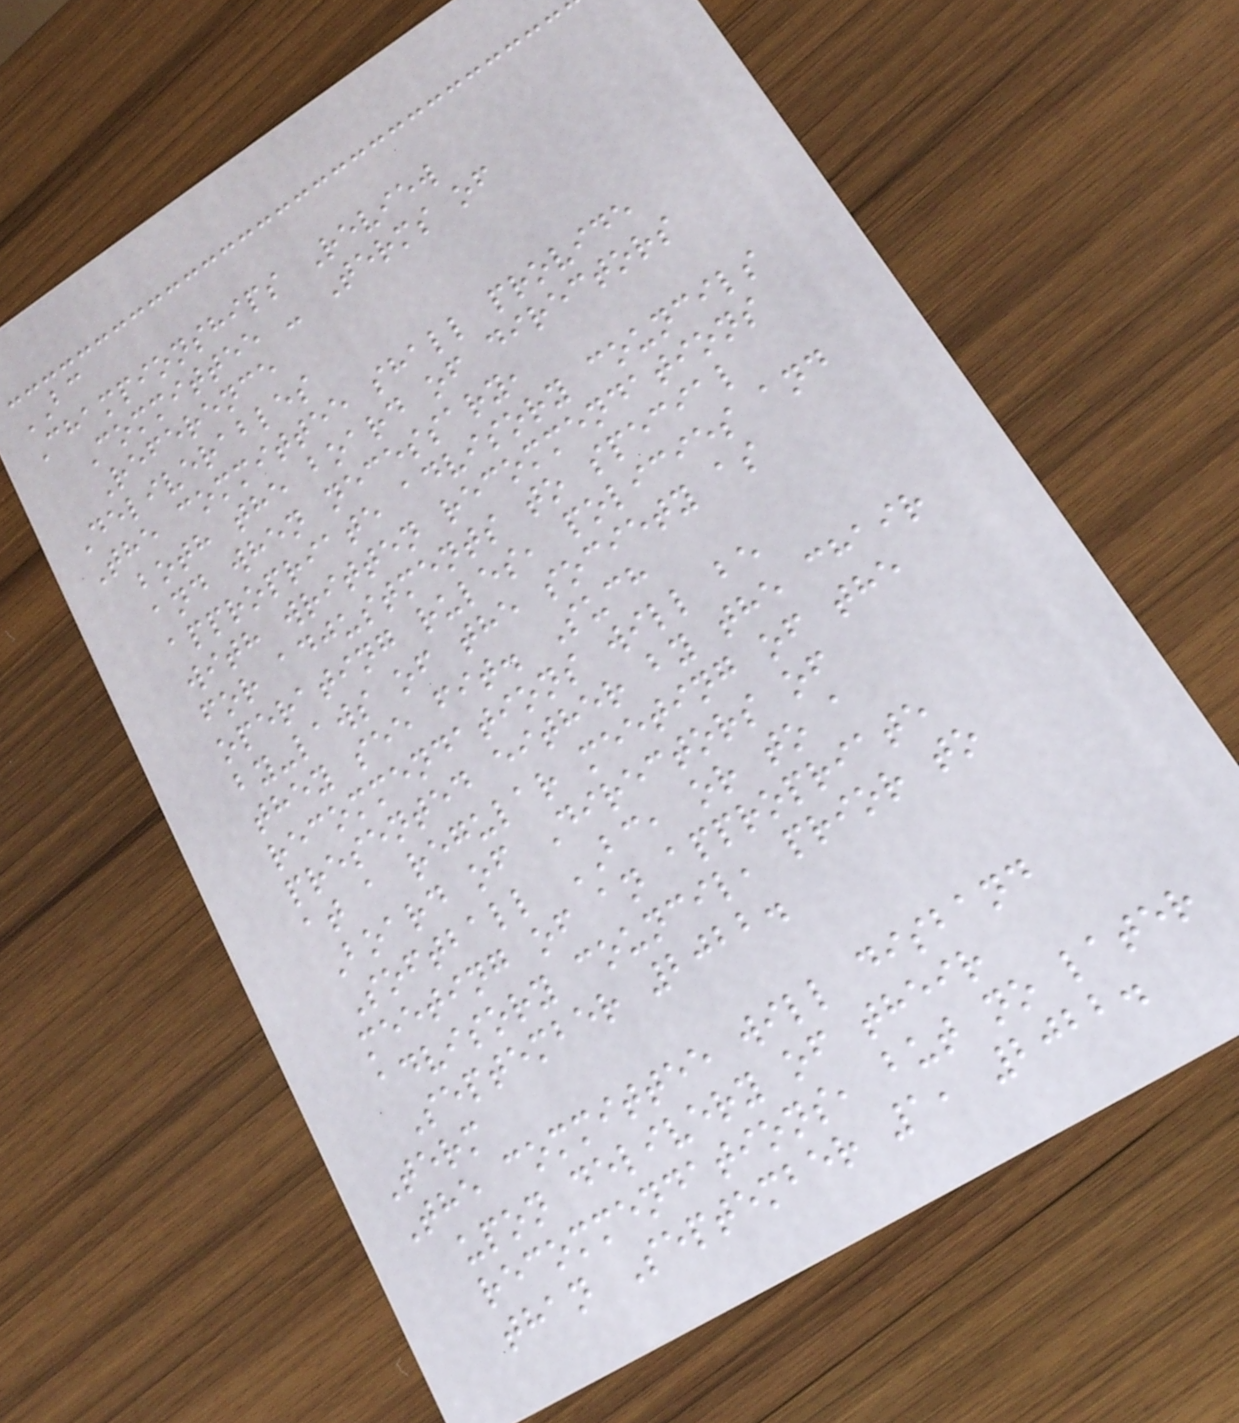BC
Championships Review
Committee - Terms of
Reference
Deliverables
The committee shall provide
both the board of directors
and when necessary,
appropriate advisory councils
with written recommendations
for adjustments to special
operating rules, policies and
by-laws of the society as
they see fit. Such
recommendations will be
presented either by the chair
at a regular meeting of the
Board of Directors of
Softball BC, or to a
meeting of an appropriate
advisory council, prior to
September 2022.
Term
The committee will disband
upon delivery of their
recommendations, but no later
than September 1, 2022.
